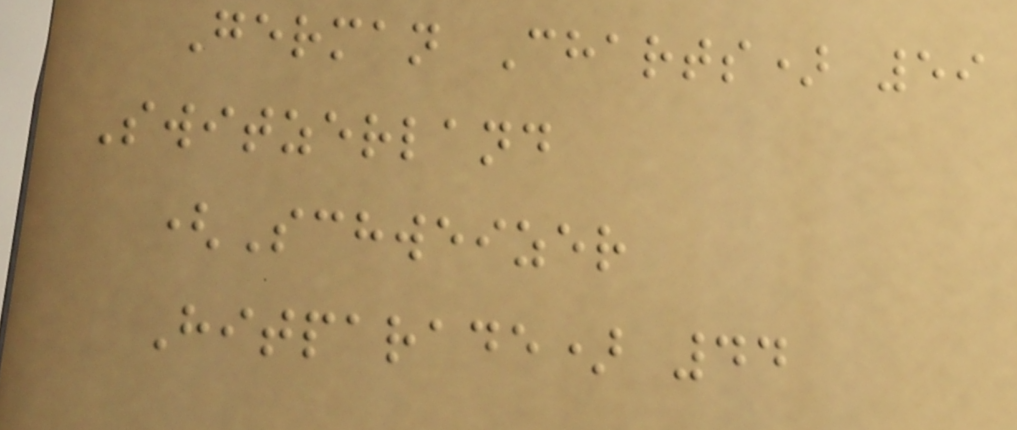German Charts) 59
Switzerland
(Schweizer
Hitparade) 44
